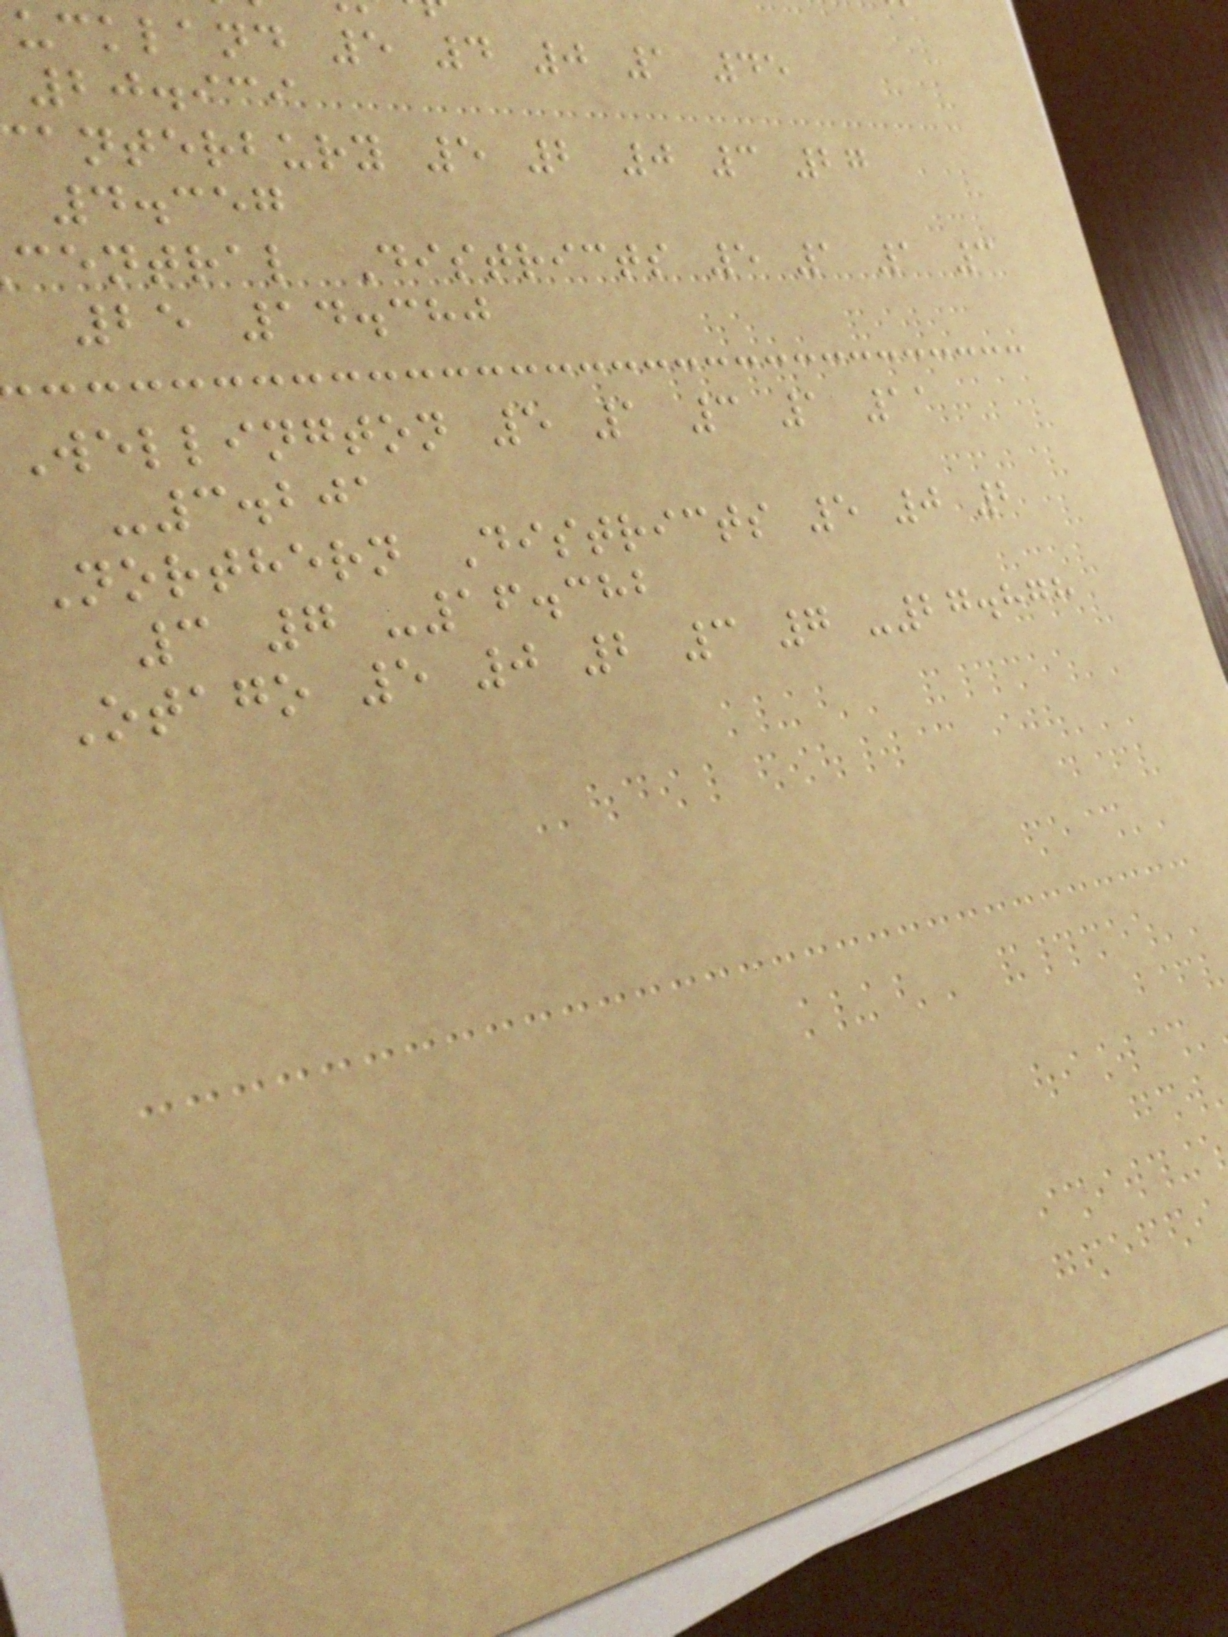uckland 5 4 0 1 45
20.939
anterbury 5 2 0 3 27
4.357
central Districts 5 1 1 3
25 14.380
Wellington 5 1 3 1 11
-3.201
Northern Districts 5 0 2
3 7 -16.382
Otago 5 0 2 3 7 -27.878
